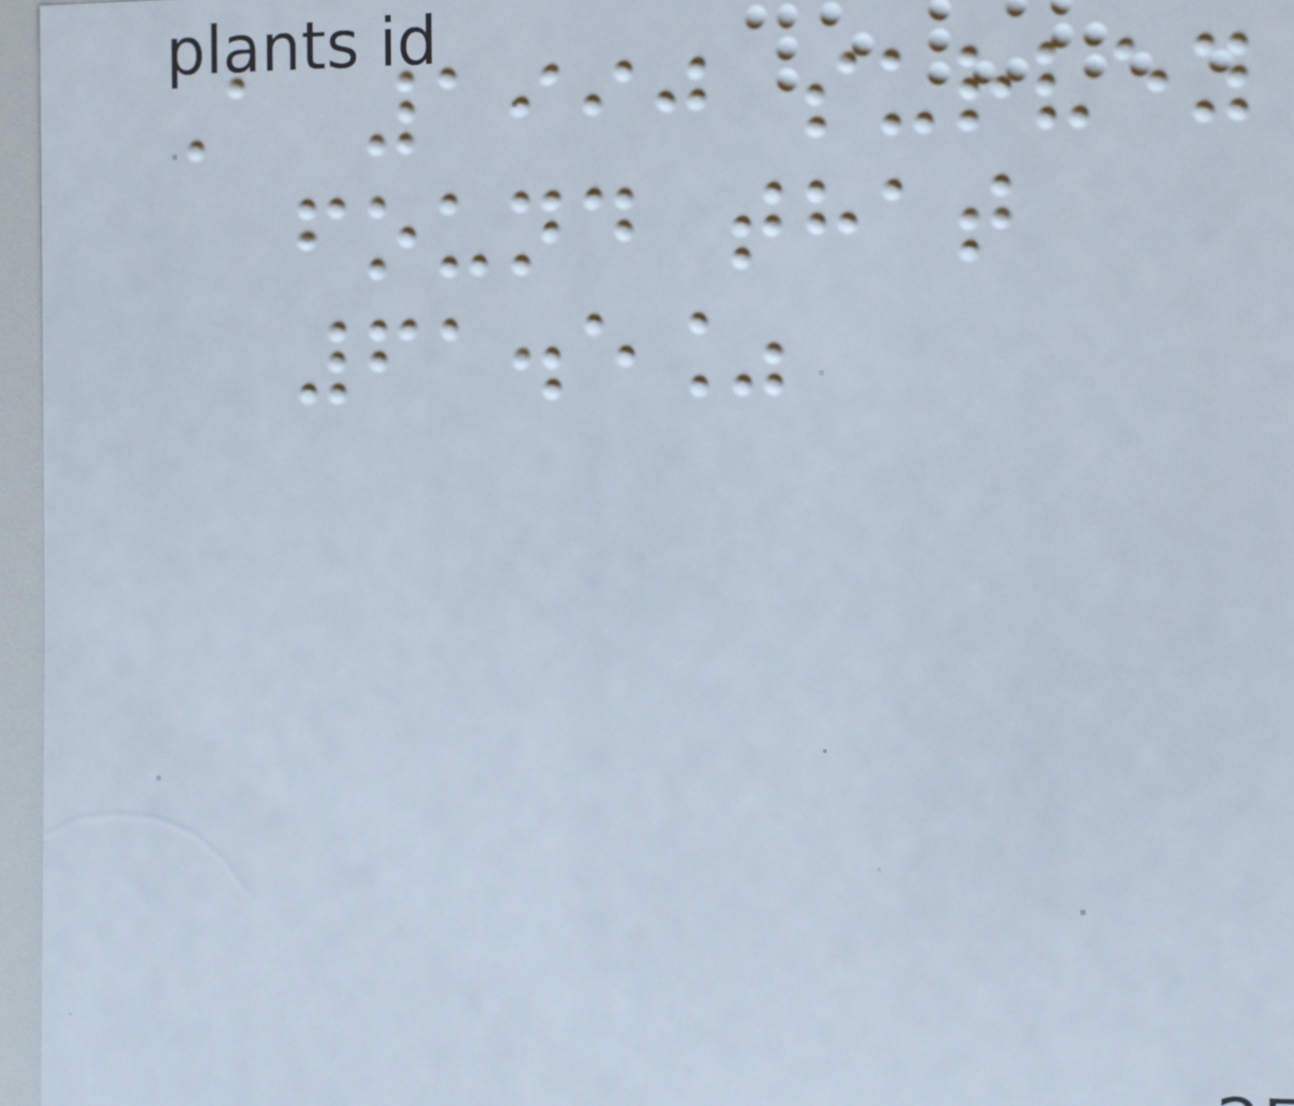A 1990 survey
found that
61.5%
